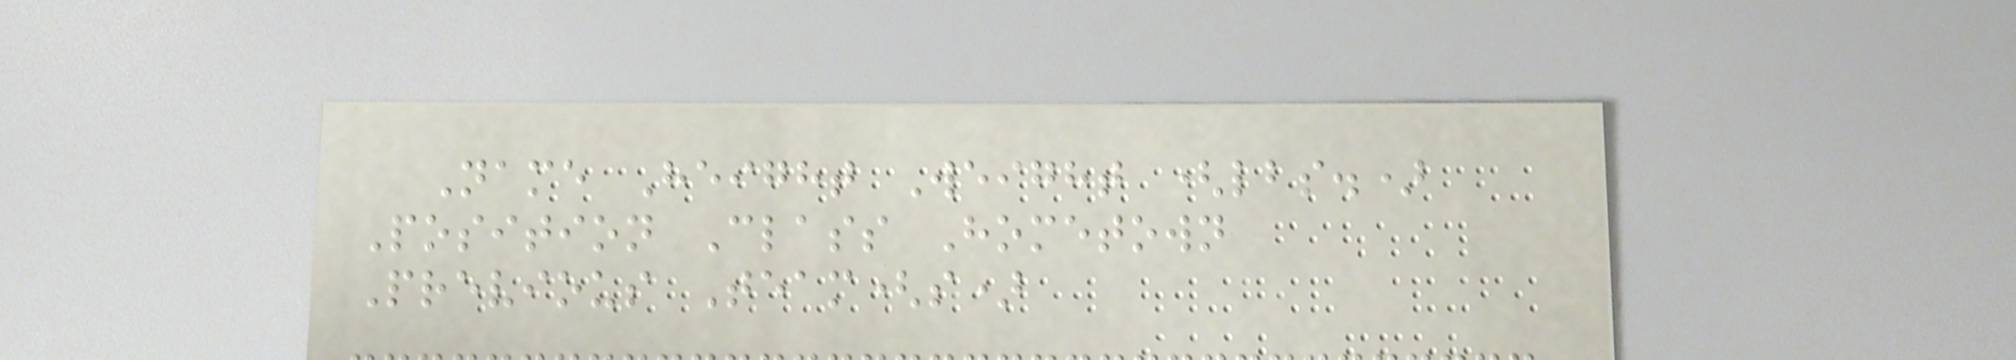Name Height Weight (lbs.)
Position Class Hometown
Previous Team(s)
